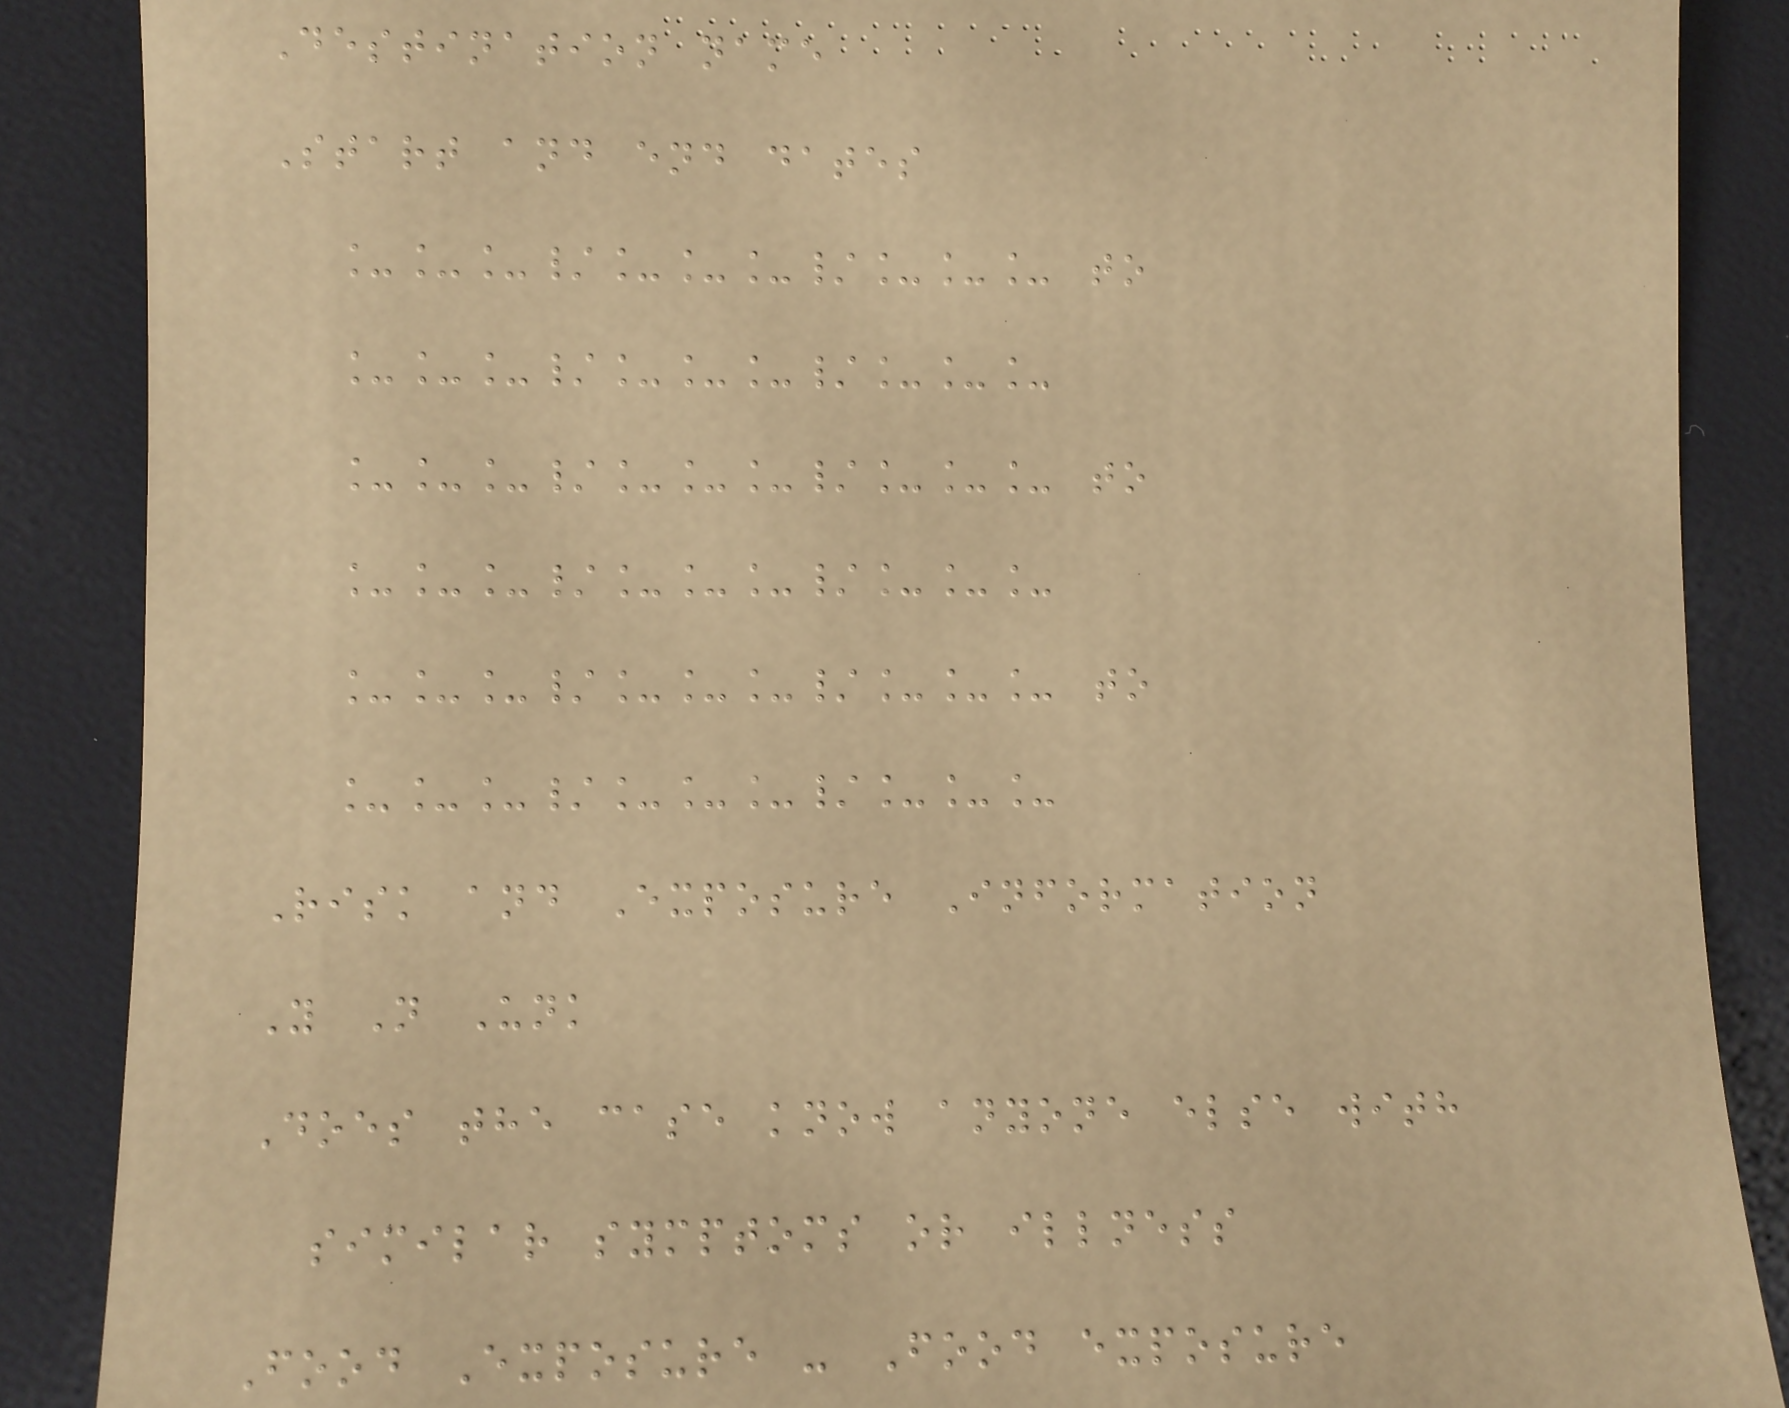Destination name
Start and end dates
___/___/___ to
___/___/___
___/___/___ to
___/___/___
___/___/___ to
___/___/___
Risk and Exposure Information
Y N Unk
Does the case know anyone else with
similar symptoms or illness
Food Exposure - Food exposure
